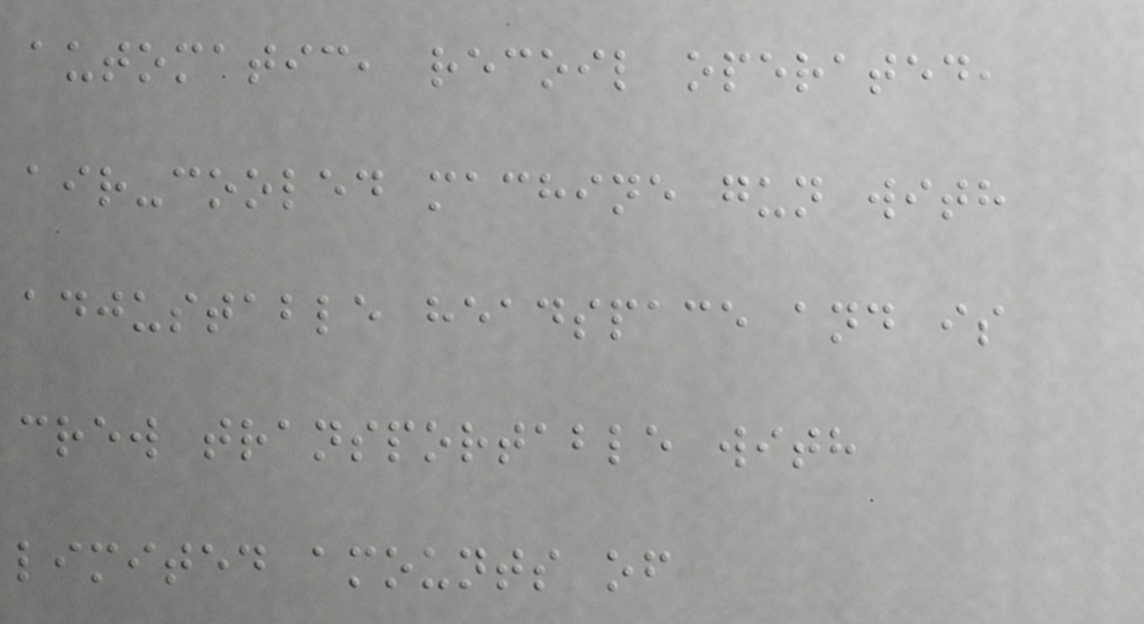automatic, recoil operated,
air-cooled machine gun with
adjustable headspace and is
crew transportable with
limited amounts of
